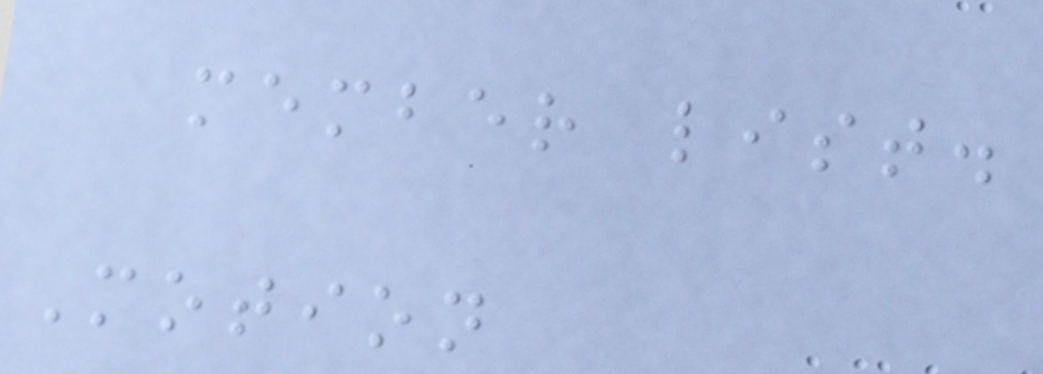member list.
Motion
